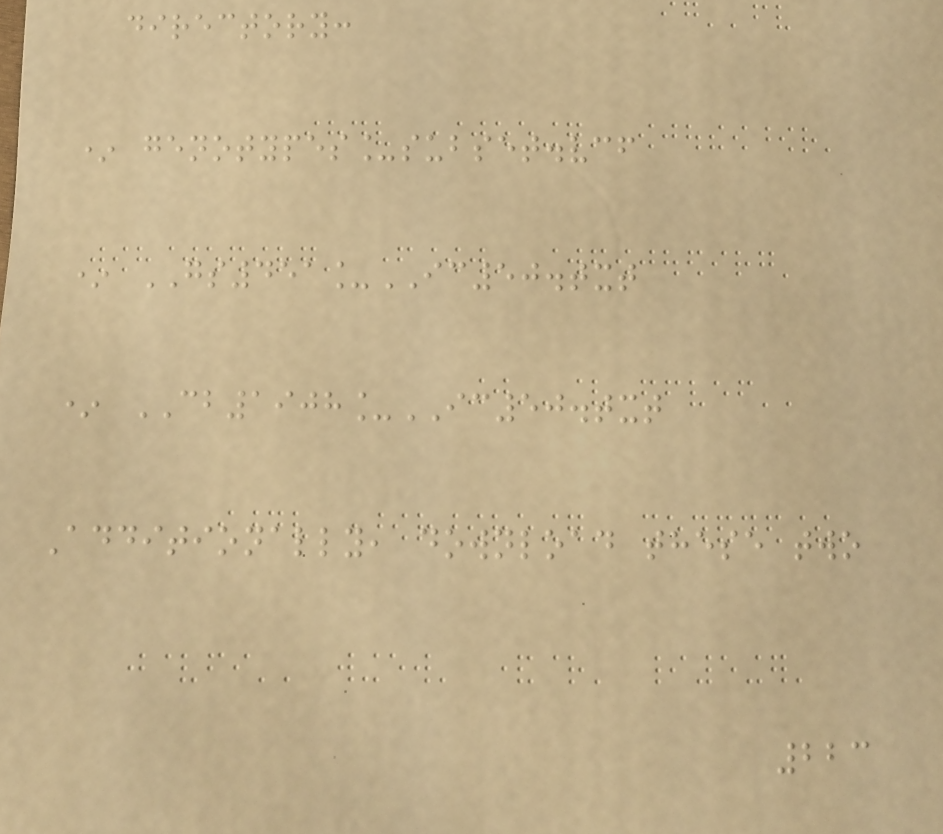directory:
* genotypes_subset.vcf
* GS451_IC50.txt
* CB1908_IC50.txt
Additionally, download these two
223
